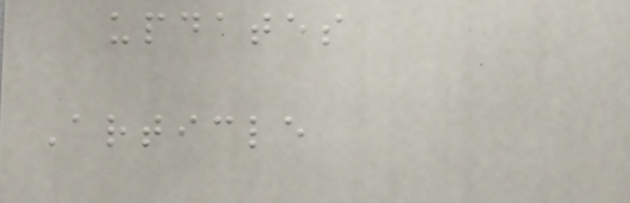updates
Article
